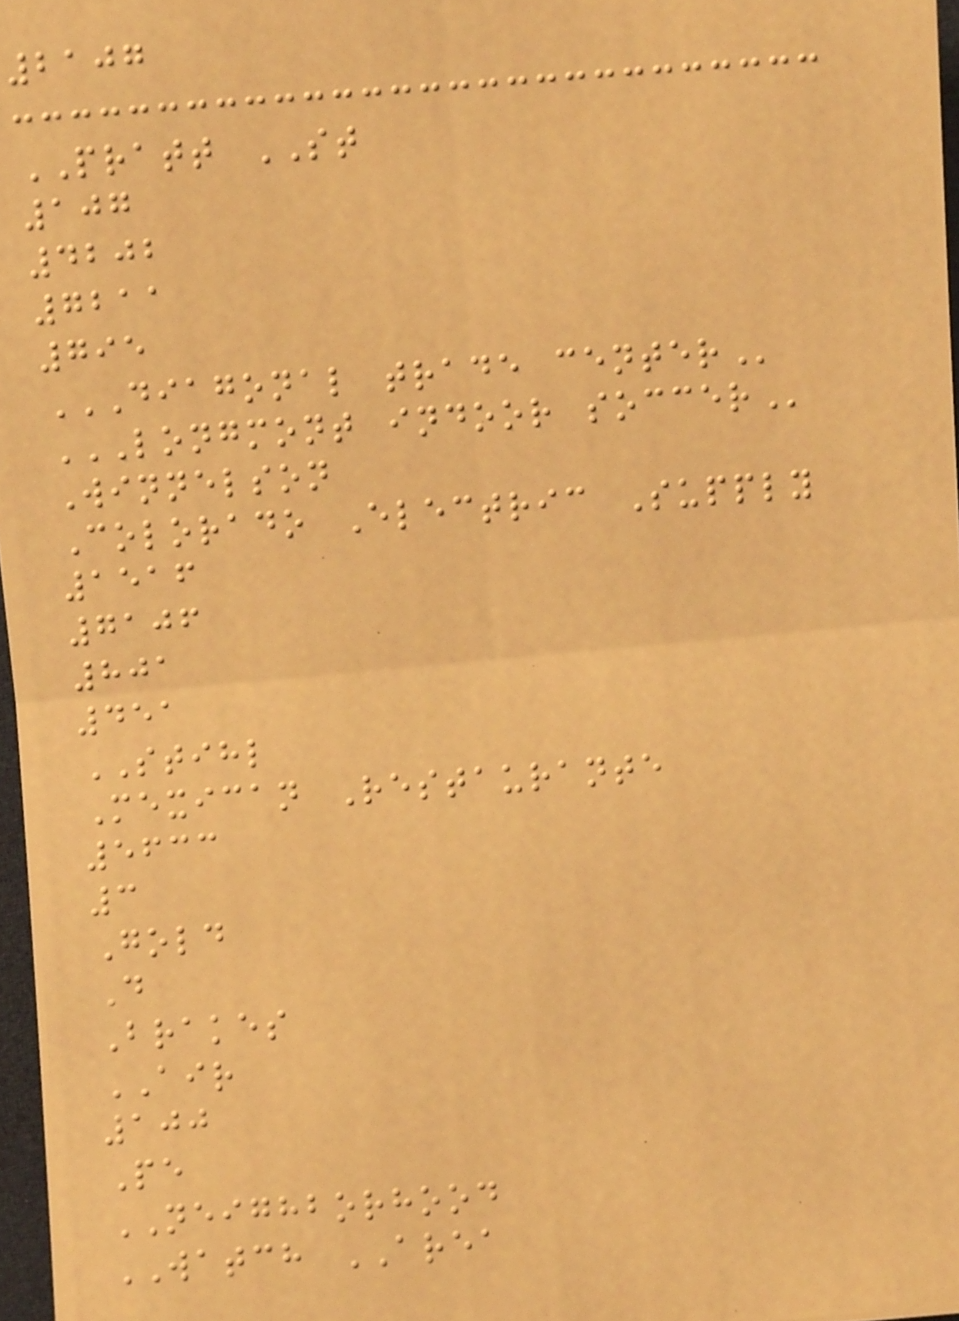2107
PRATT ST
107
4202
7211
795
DIAGONAL TRADE CENTER
LONGMONT INDOOR SOCCER
Winnelson
Colorado Electric Supply
1516
7106
801
451
STIHL
Mexican Restaurante
5633
3
Gold
D
Brakes
AIR
100
Pe
NEIGHBORHOOD
WATCH AREA
